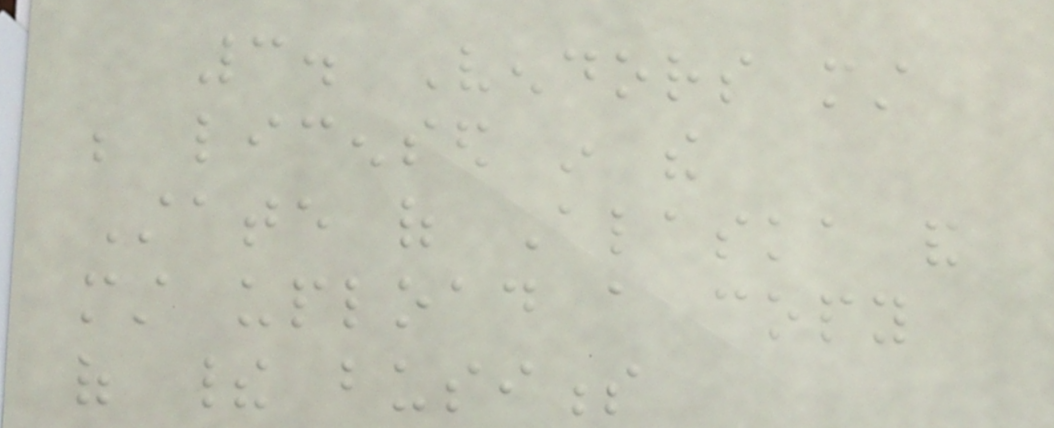3. Vendors must
be licensed in the
State of Alaska and
must upload a copy
of their business
